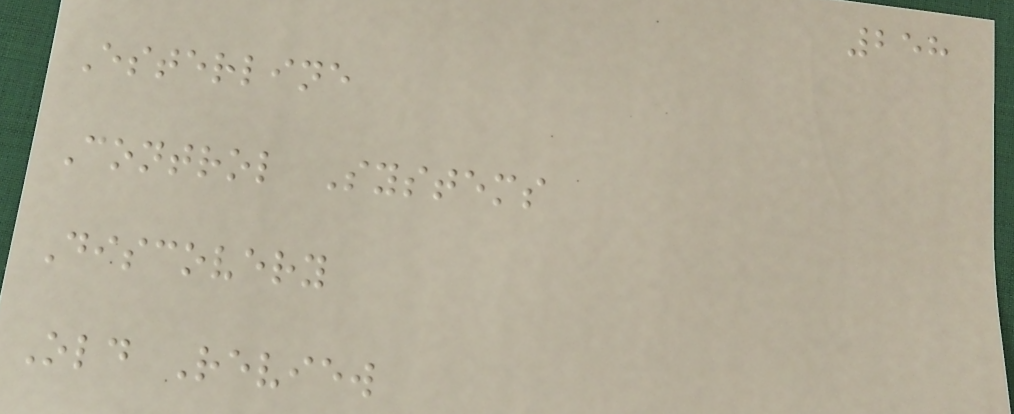258
Esterline
Control Systems
Discovery
Old Review
